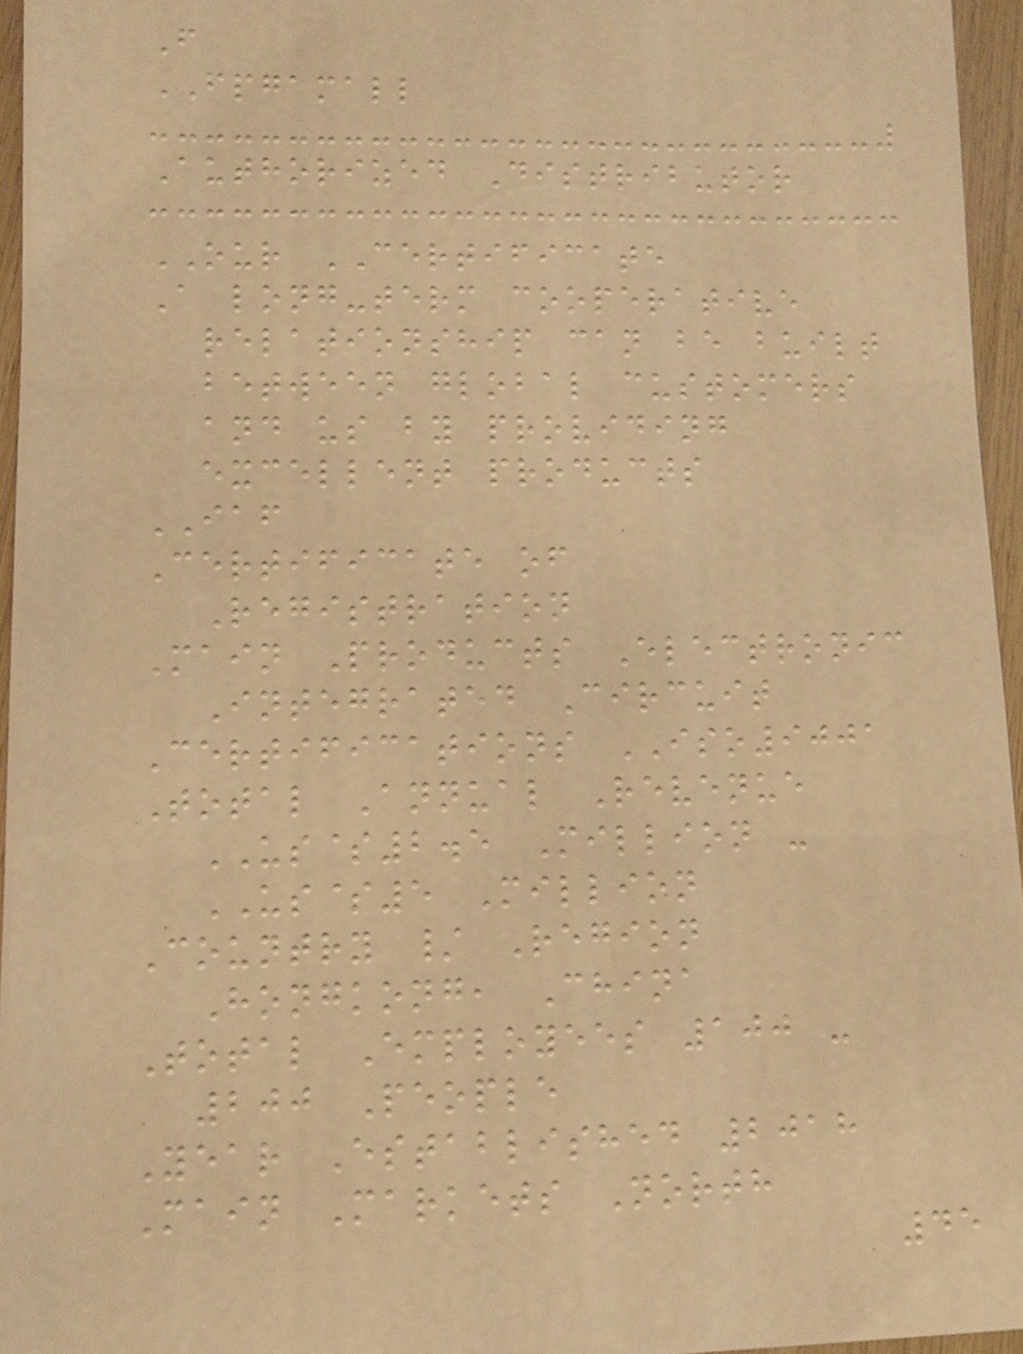F
FPGAMALL
Authorized Distributor
OUR CERTIFICATE
A long-term cooperative
relationship can be built
between global customers
and us by providing
excellent products
IAF
Certificate of
Registration
Main Products Electronic
Integrated Circuit
Certifications ISO9001
Total Annual Revenue
US$2.5 Million -
US$5 Million
Country / Region
Hongkong, China
Total Employees 100 -
200 People
Year Established 2018
Main Markets North
45
